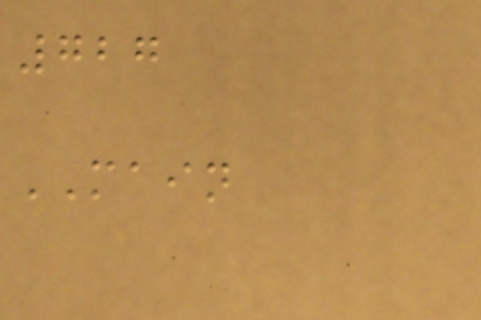727
MAIN
